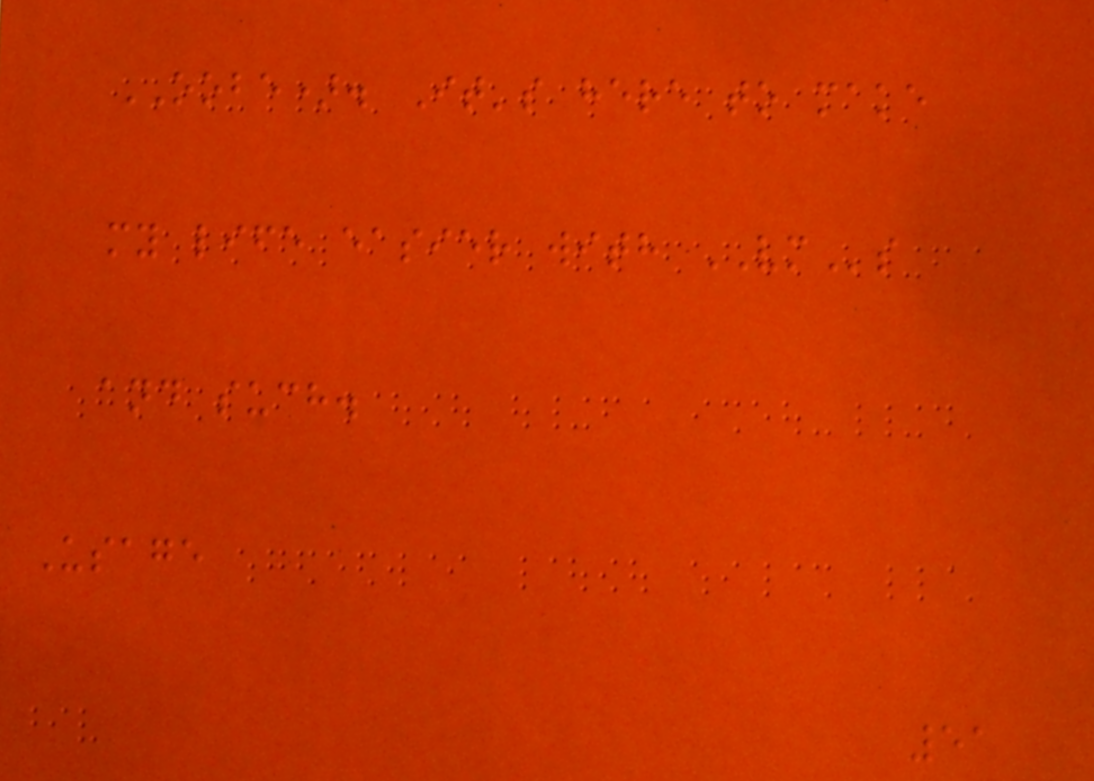OOBE). It's here to make
my life easier with VMs
and such.
Usage
51
